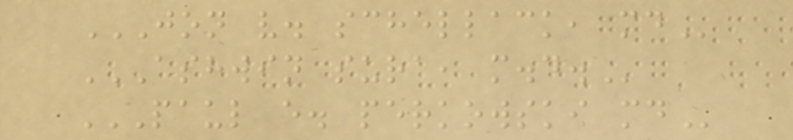JON V. SCHELLACK, MD
ASHWIN SURA, M.D.
PAUL E. PERKOWSKI MD
